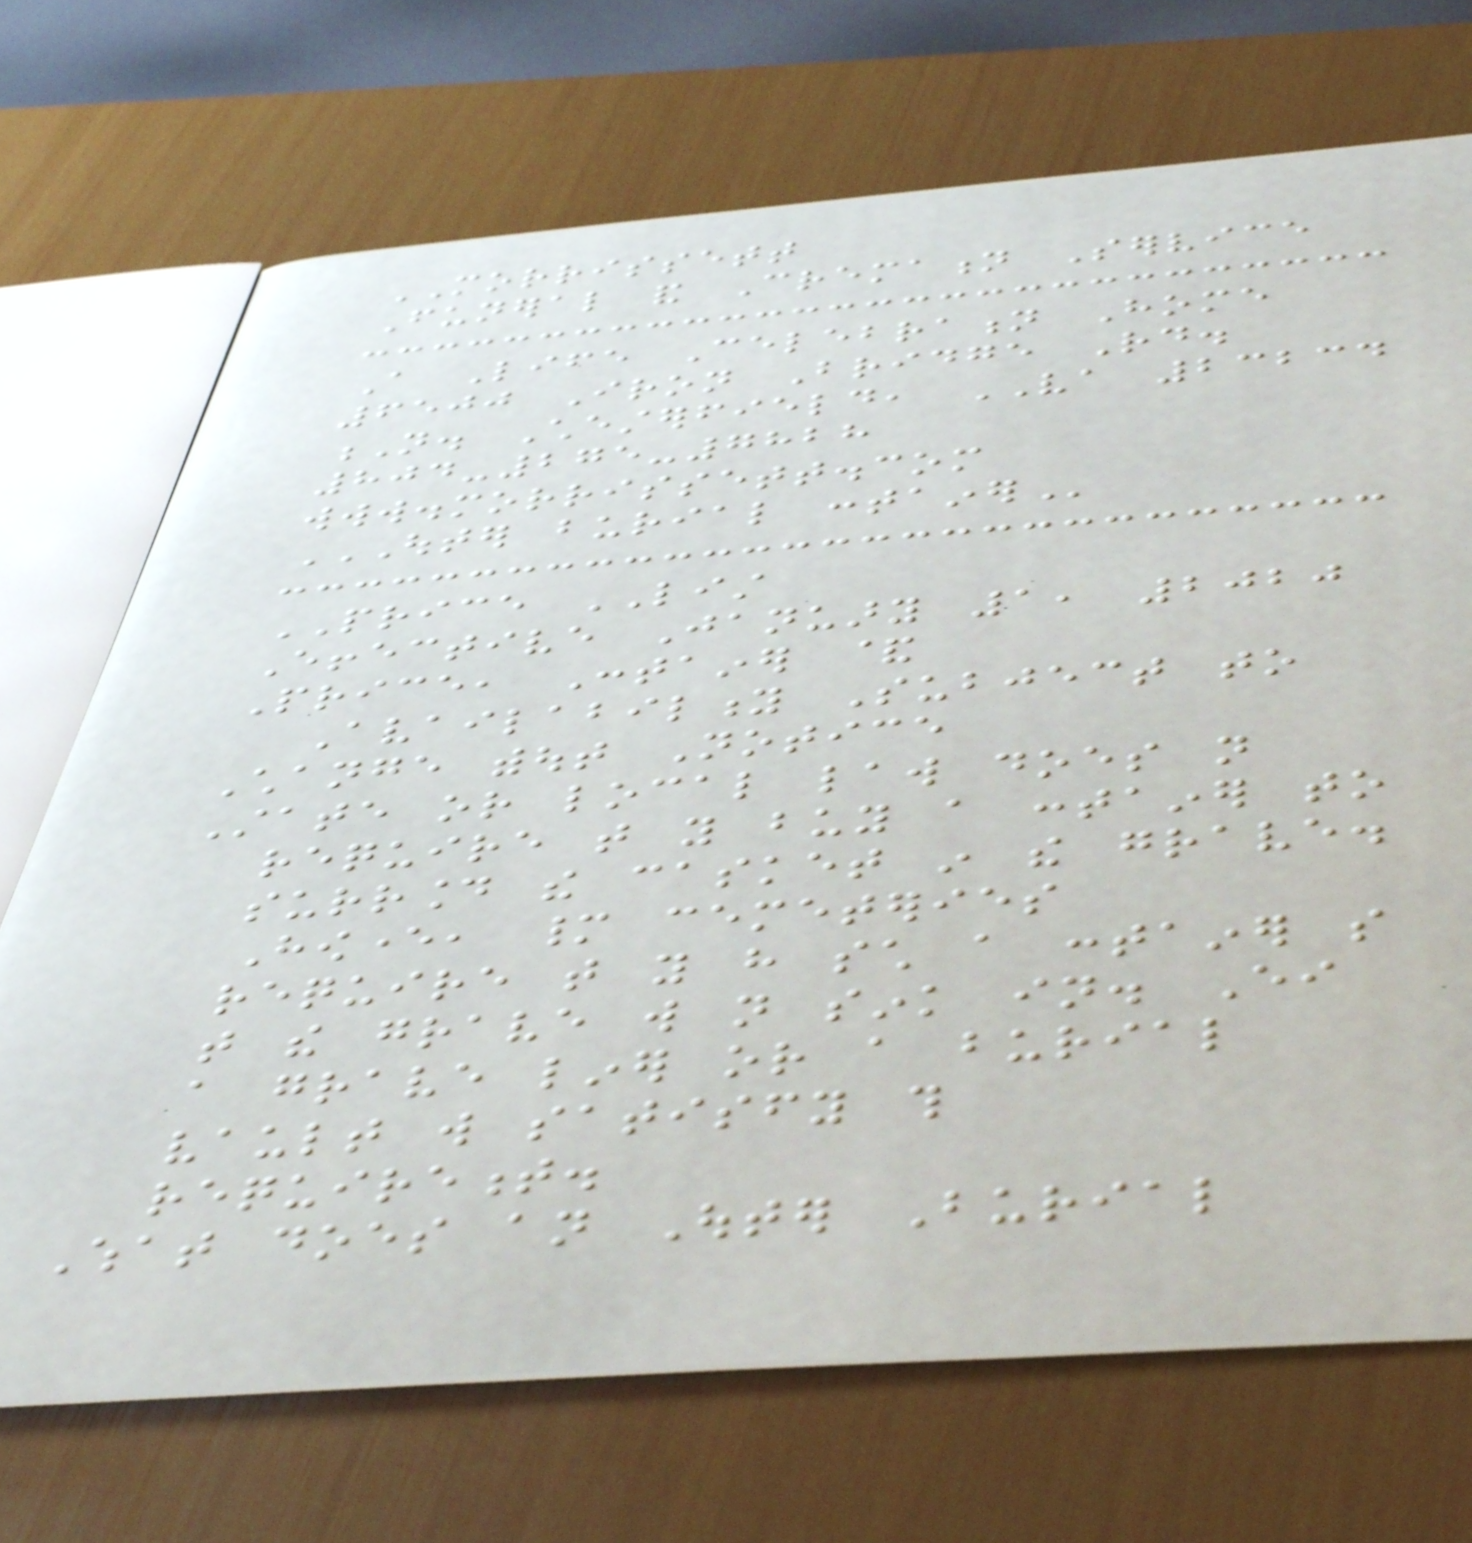MORRISSETT
Funeral and Cremation Service
A Life Celebration Home
6500 Iron Bridge Rd.
N. Chesterfield, VA 23234
804-275-7828
www.morrissett.com
OUTER BURIAL CONTAINER
PRICE LIST
Effective January 1, 2020
Price, Container &
Availability Subject to
Change without Notice
State or local law does not
require that you buy a container to
surround the casket in the grave.
However, many cemeteries
require that you have such a container so
that the grave will not sink in. Either
a grave liner or a burial
vault will satisfy this
requirement.
What does an Outer Burial
